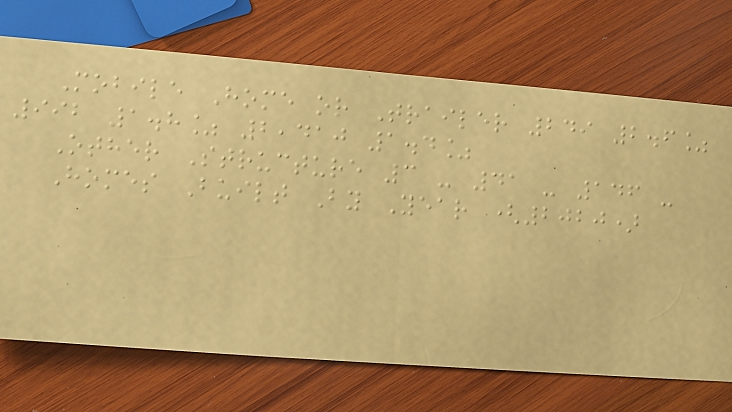Mobile Home or Trailer 249 2.6%
992 1.8% 2,410 1.4%
Other Structure 3 - 41 - 146 -
Homes Built By Year (2020)
